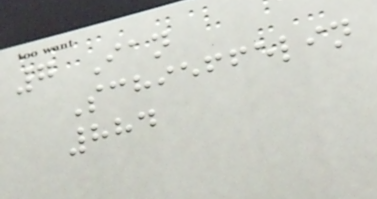7 Ian
Schieffelin
884
